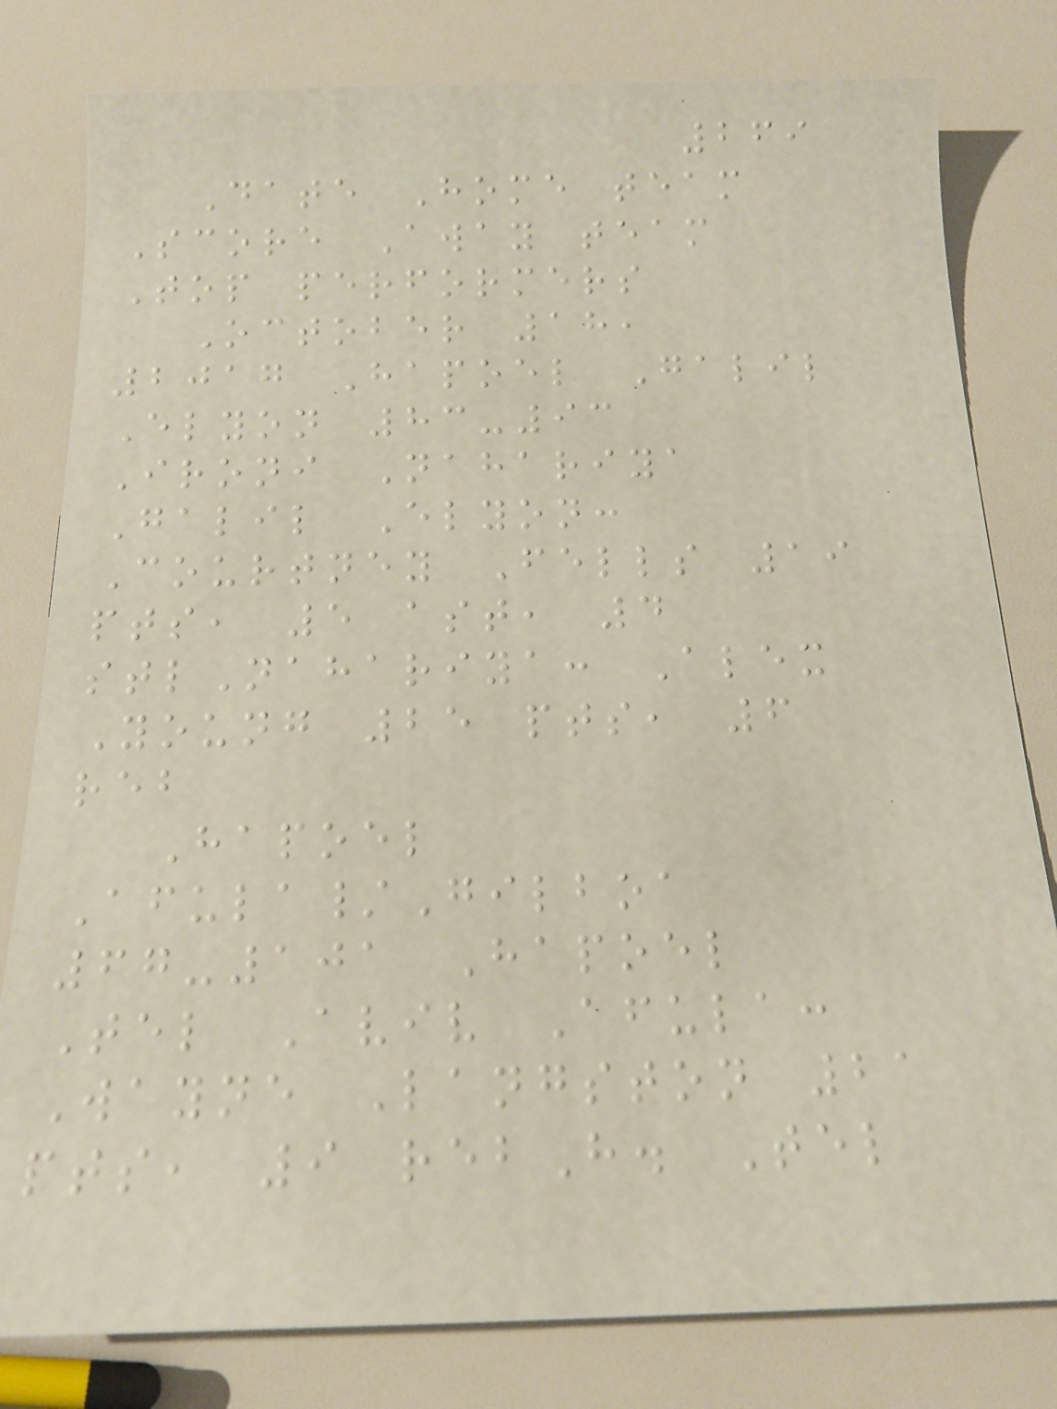269
Date Home team
Score Away team
Top performers
October 18,
2017 Hapoel Galil
Elyon 83-93
Ironi Nahariya
Galil Elyon:
Courtney Fells 19
pts, 5 ast, 4
stlNahariya: Alex
Young 25 pts, 6
reb
Hapoel
Afula/Gilboa
67-101 Hapoel
Tel Aviv Afula:
Wayne Langston 21
pts, 9 rebH. Tel
